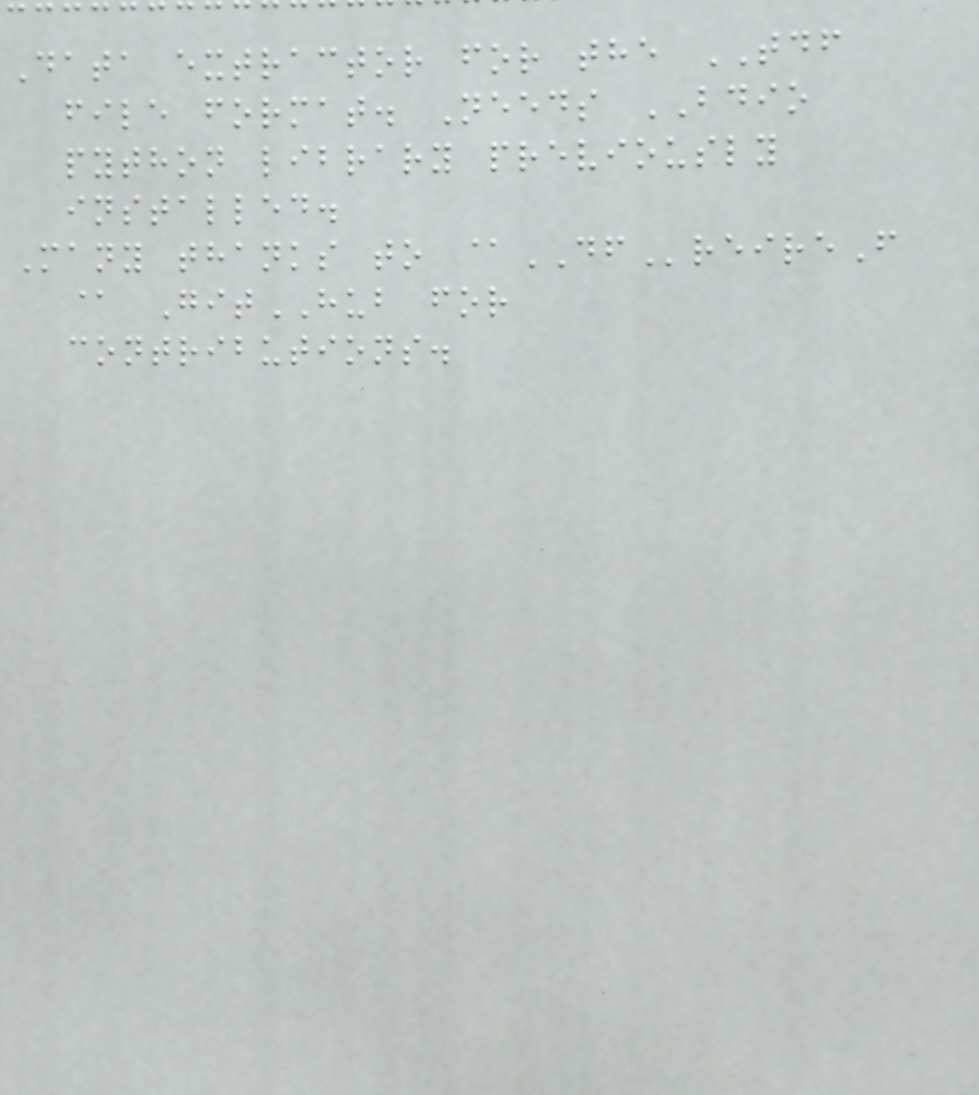Data extractor for the TDF
file format. Needs BDIO
python library previously
installed.
Many thanks to @DFreireF
@ GitHUB for
contributions.
